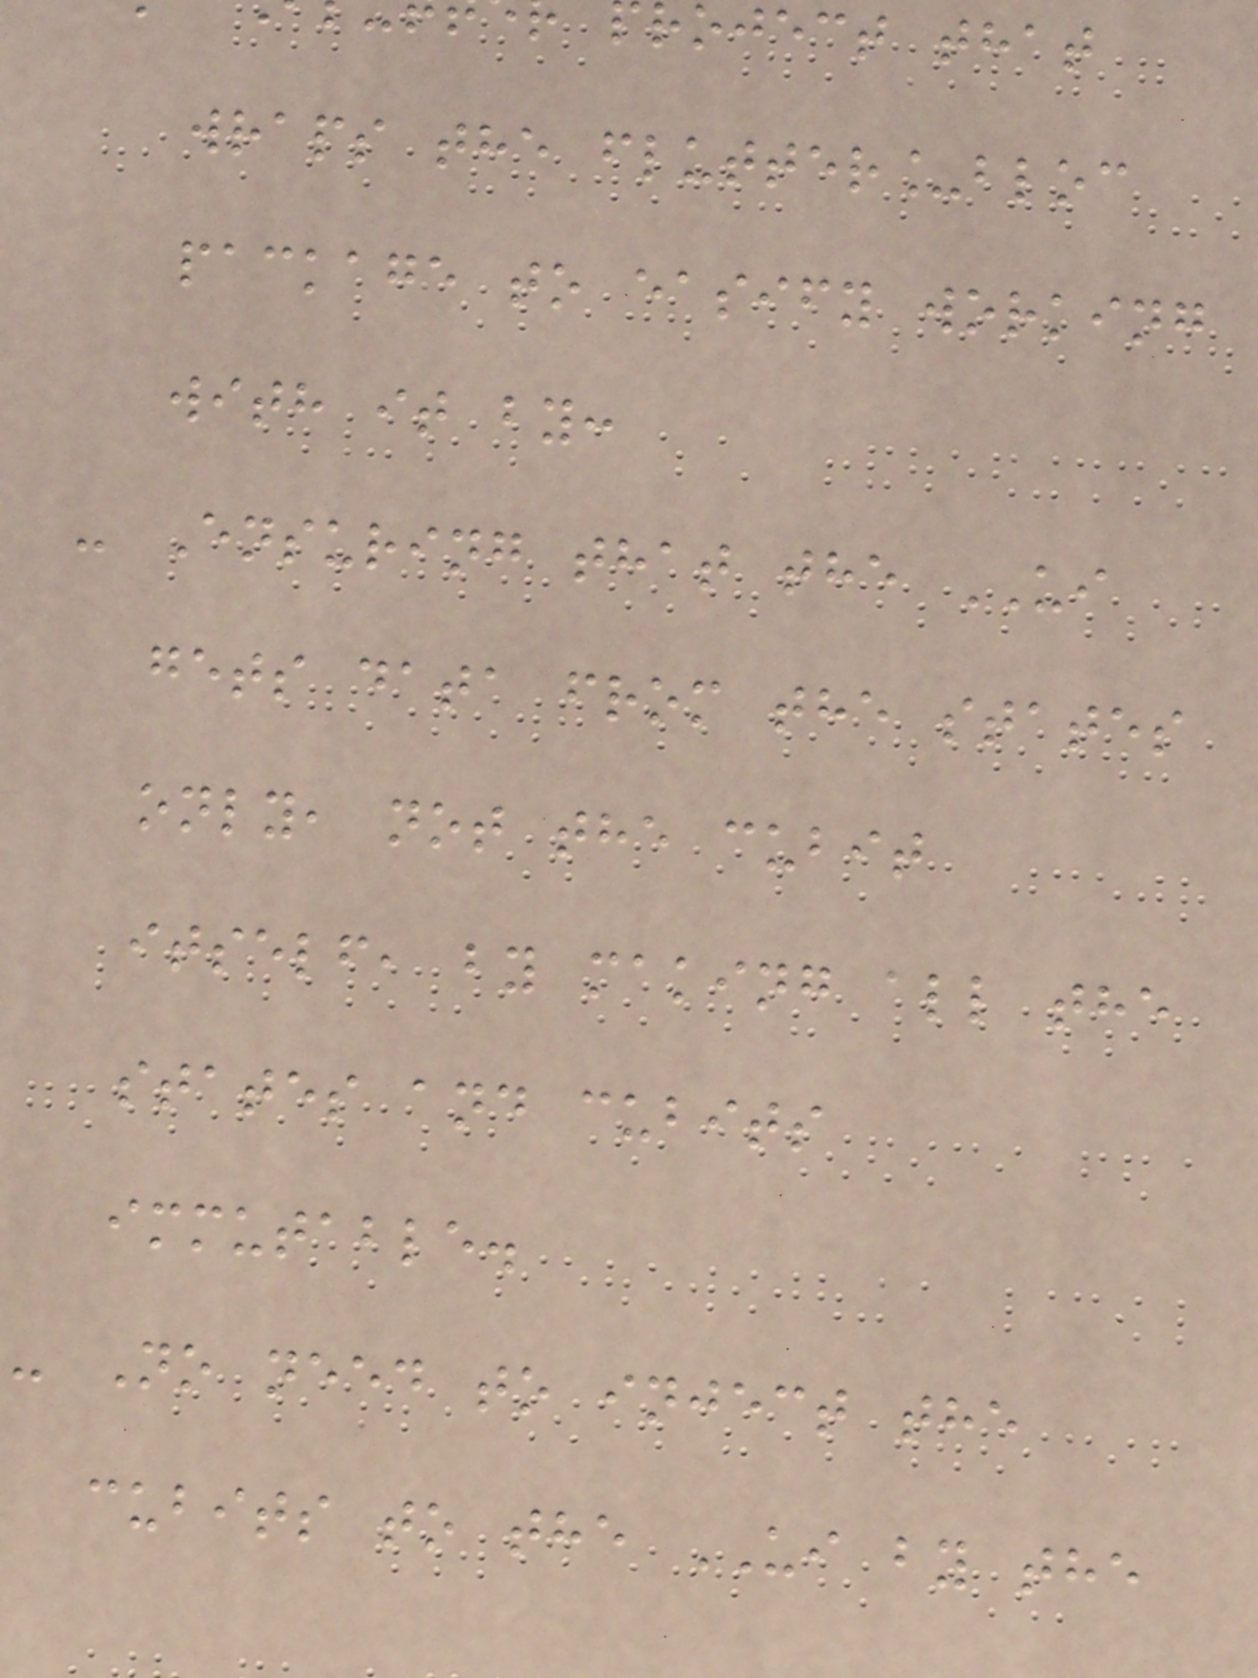roject that
wraps the flutter_bloc
package to easify working
with it by:
- Ensuring that the UI
gets data from the states
only, not the cubit
itself, by making all the
states and cubits
immutable.
- No need to inject the
cubits to the UI by the
